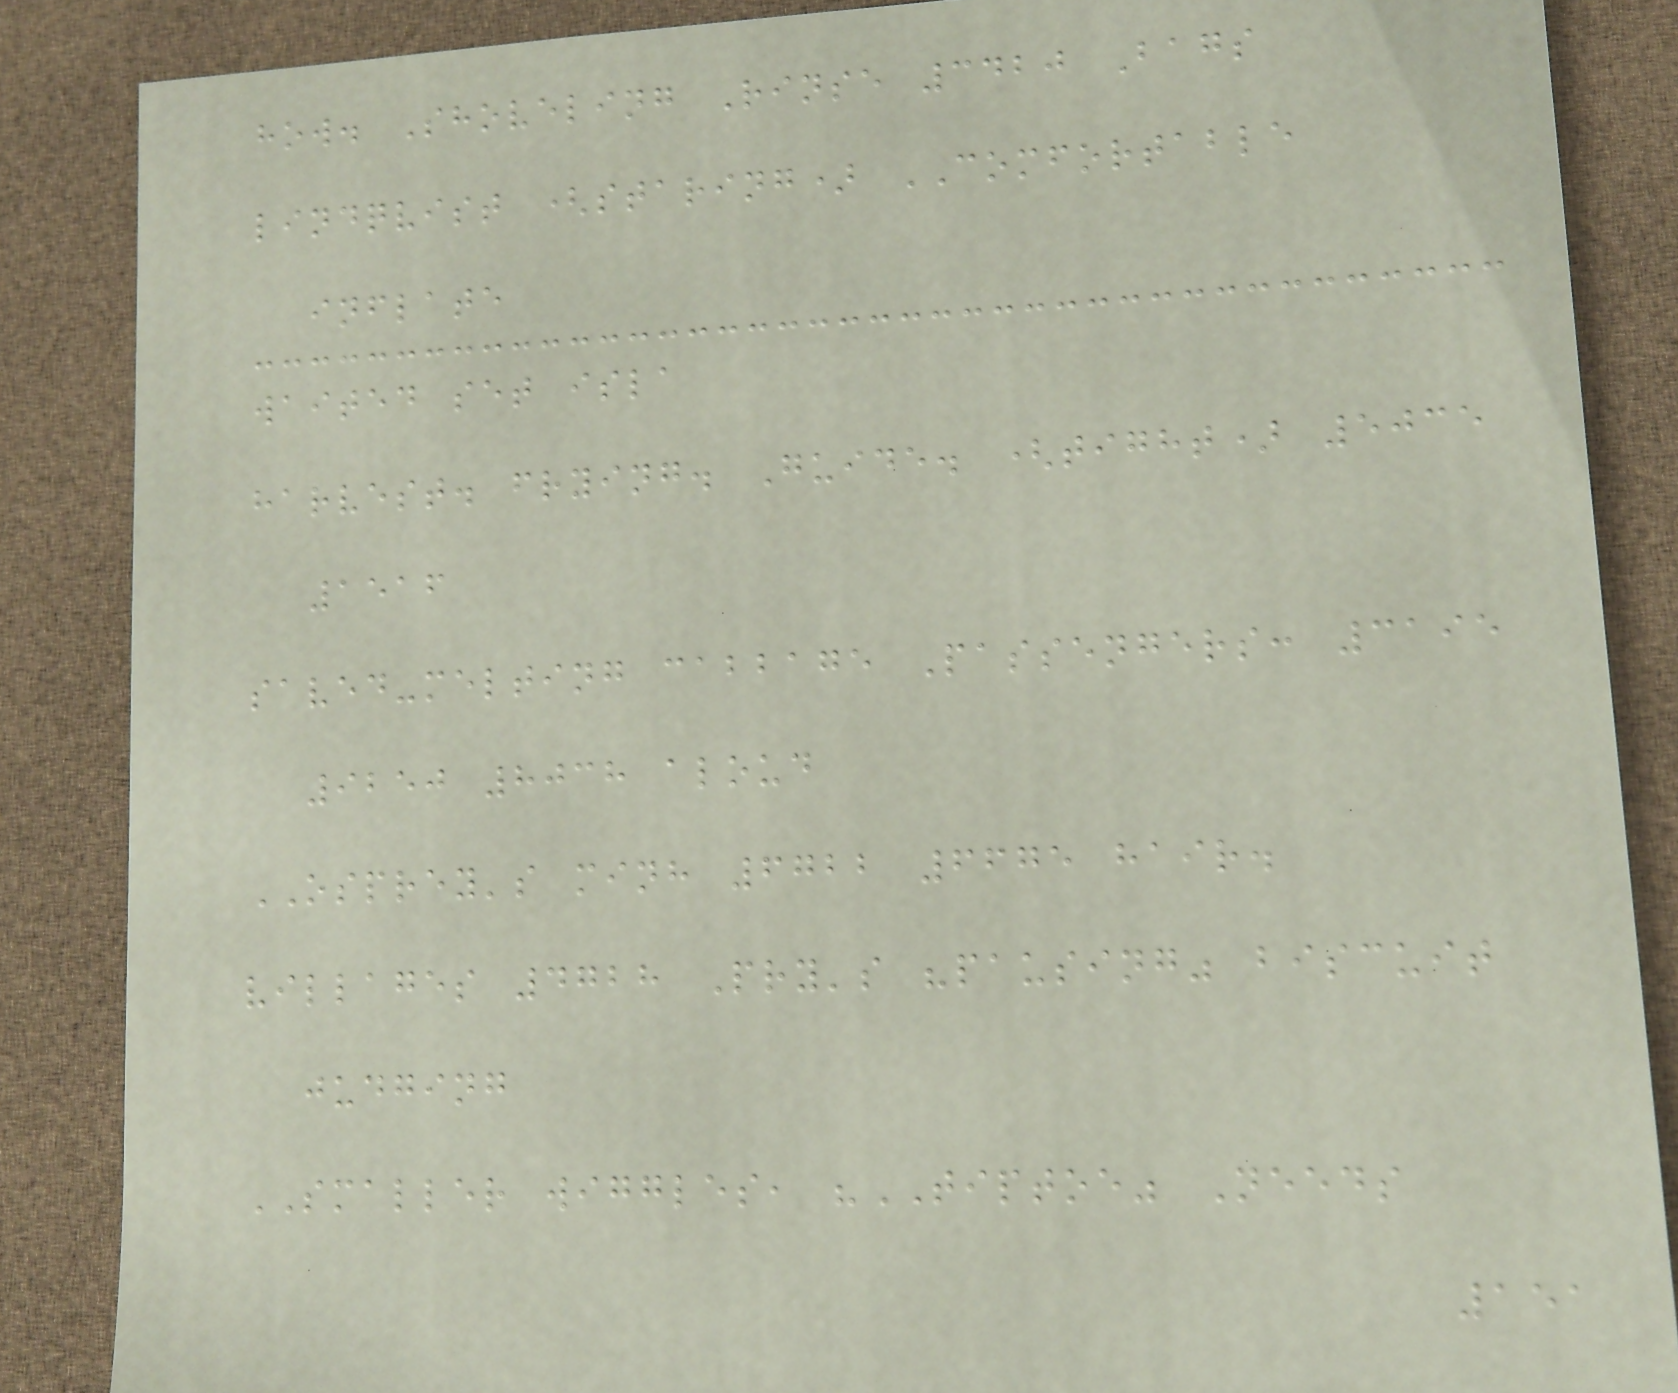how. Shoveling Rinse 3420 Bags
lindqvist (staring) COMFORTABLE
inflate
waited set isla
harvest. frying. Guide. (tight) 5035
1516
saved-melting cabbage Passengers: 3195
9250 8038 aloud
OSPREY's minh 6722 6675 hair.
villages 4728 Pry's "pausing" biscuit
judging
SMALLER wiggles, "TIPTOE" Needs
151
